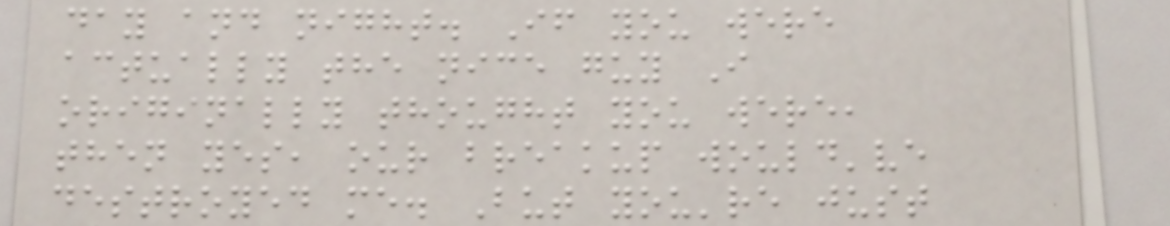day and night. If you were
actually the nice guy I
originally thought you were,
then yes, our breakup would've
destroyed me. But you're just
